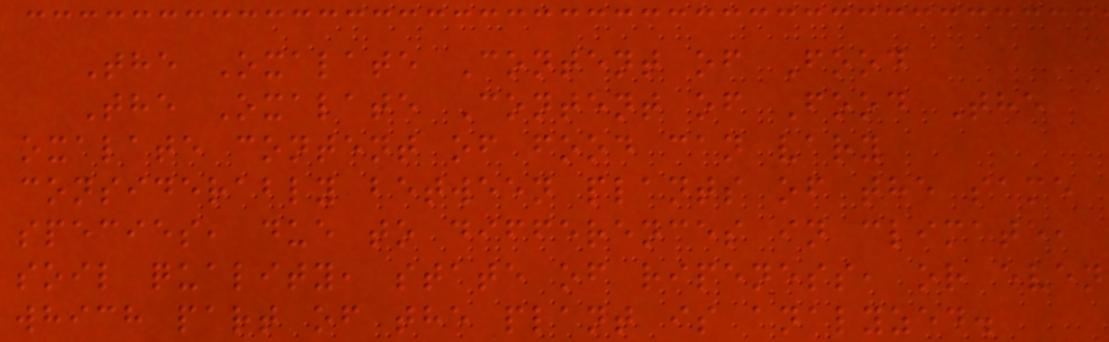The Oxalate Content of Food
The Oxalate Content of Food The
oxalate content of food can vary
considerably between plants of the same
species, due to differences in climate,
soil quality, state of ripeness, or even
which part of the plant is analyzed.
